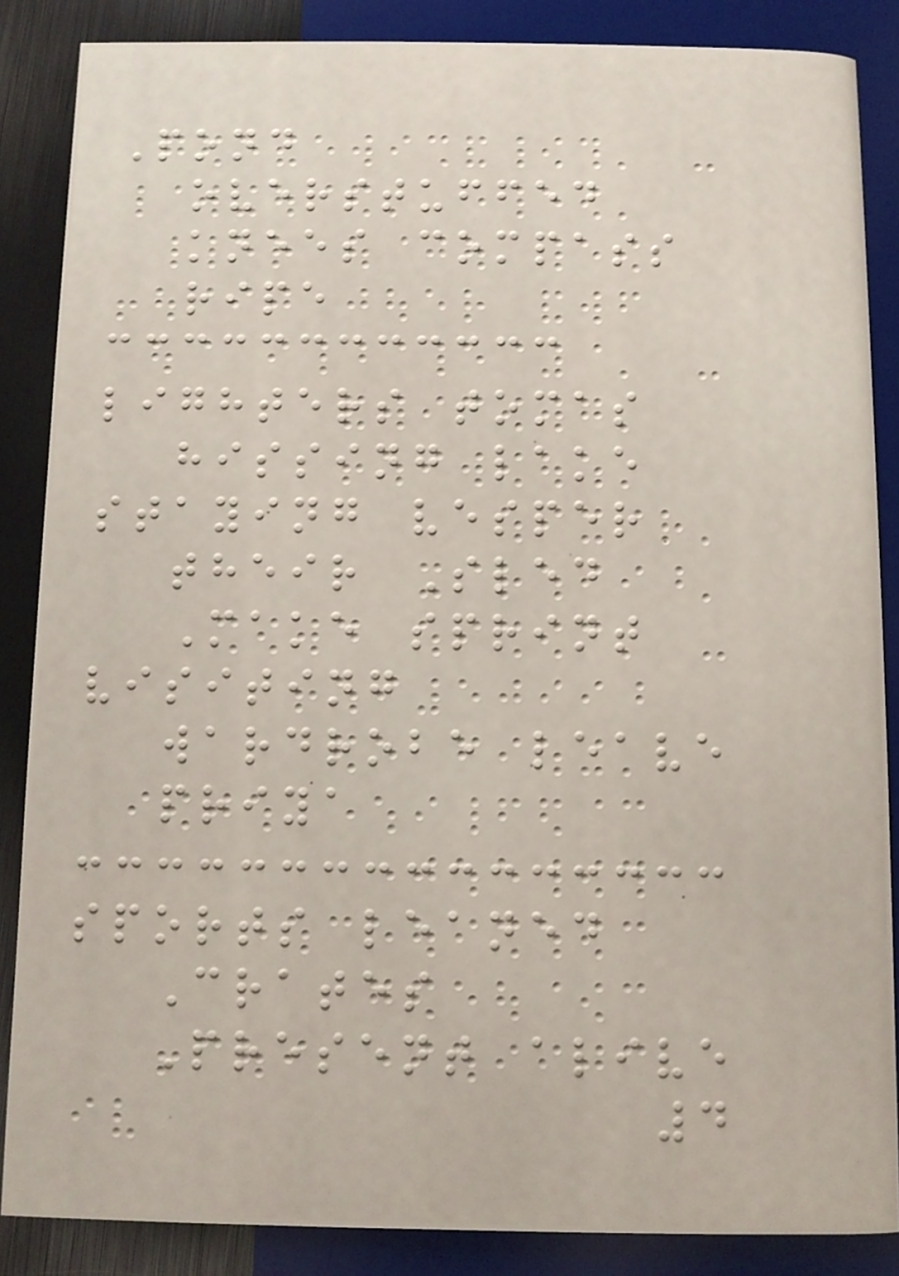Pond
overstuffed
knees compass
ripe
lighters tomas
hissing lake
staying vesper
their Sled
Make sprint
visiting
wardrobe leave
priya
sports leaned
Crates
Present alive
4
